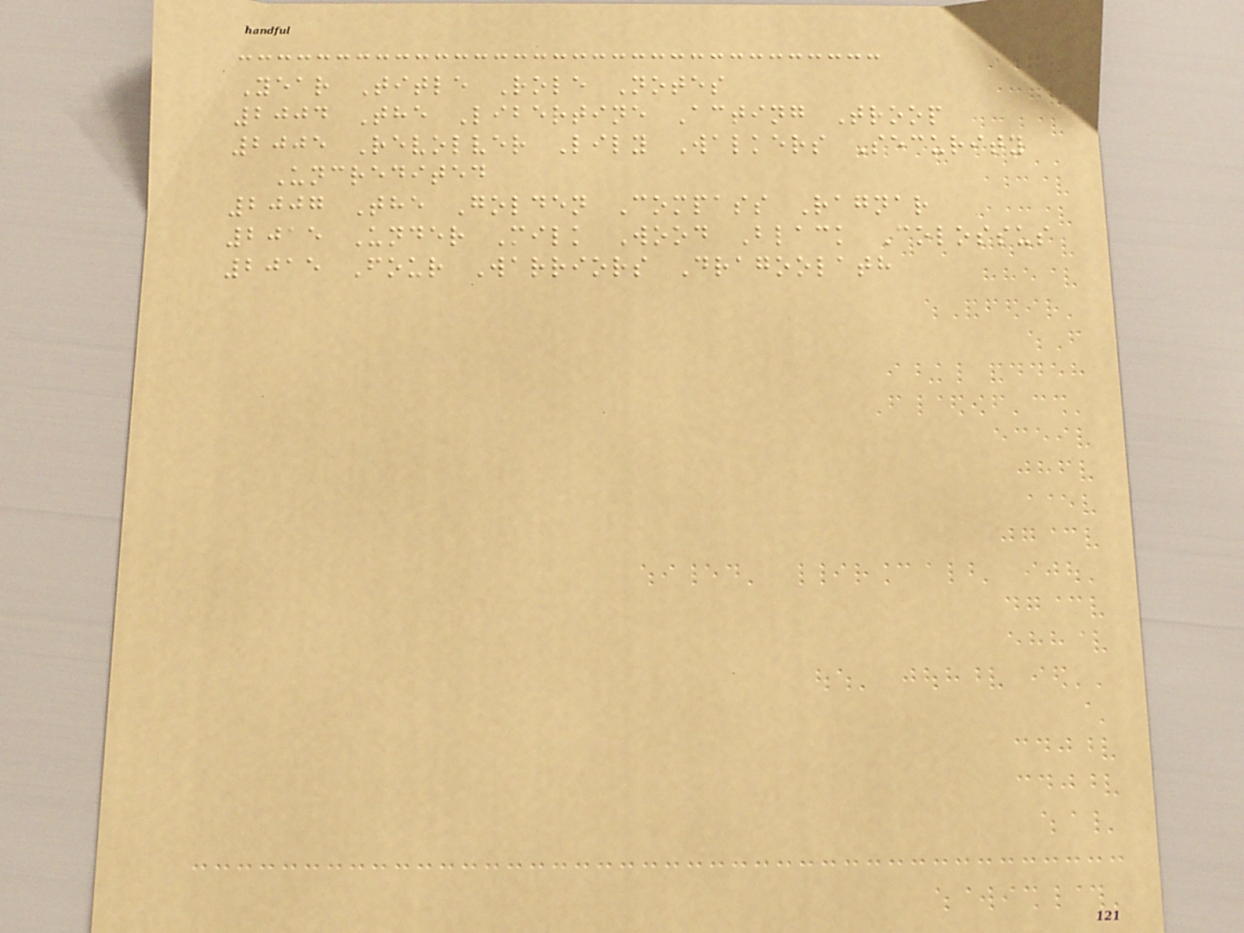Year Title Role Notes
2004 The Libertine Acting Troop
2005 Revolver Lily Walkers Security
Uncredited
2007 The Golden Compass Ragnar
2015 Under Milk Wood Black Colossus
2015 Four Warriors Dragoolath
